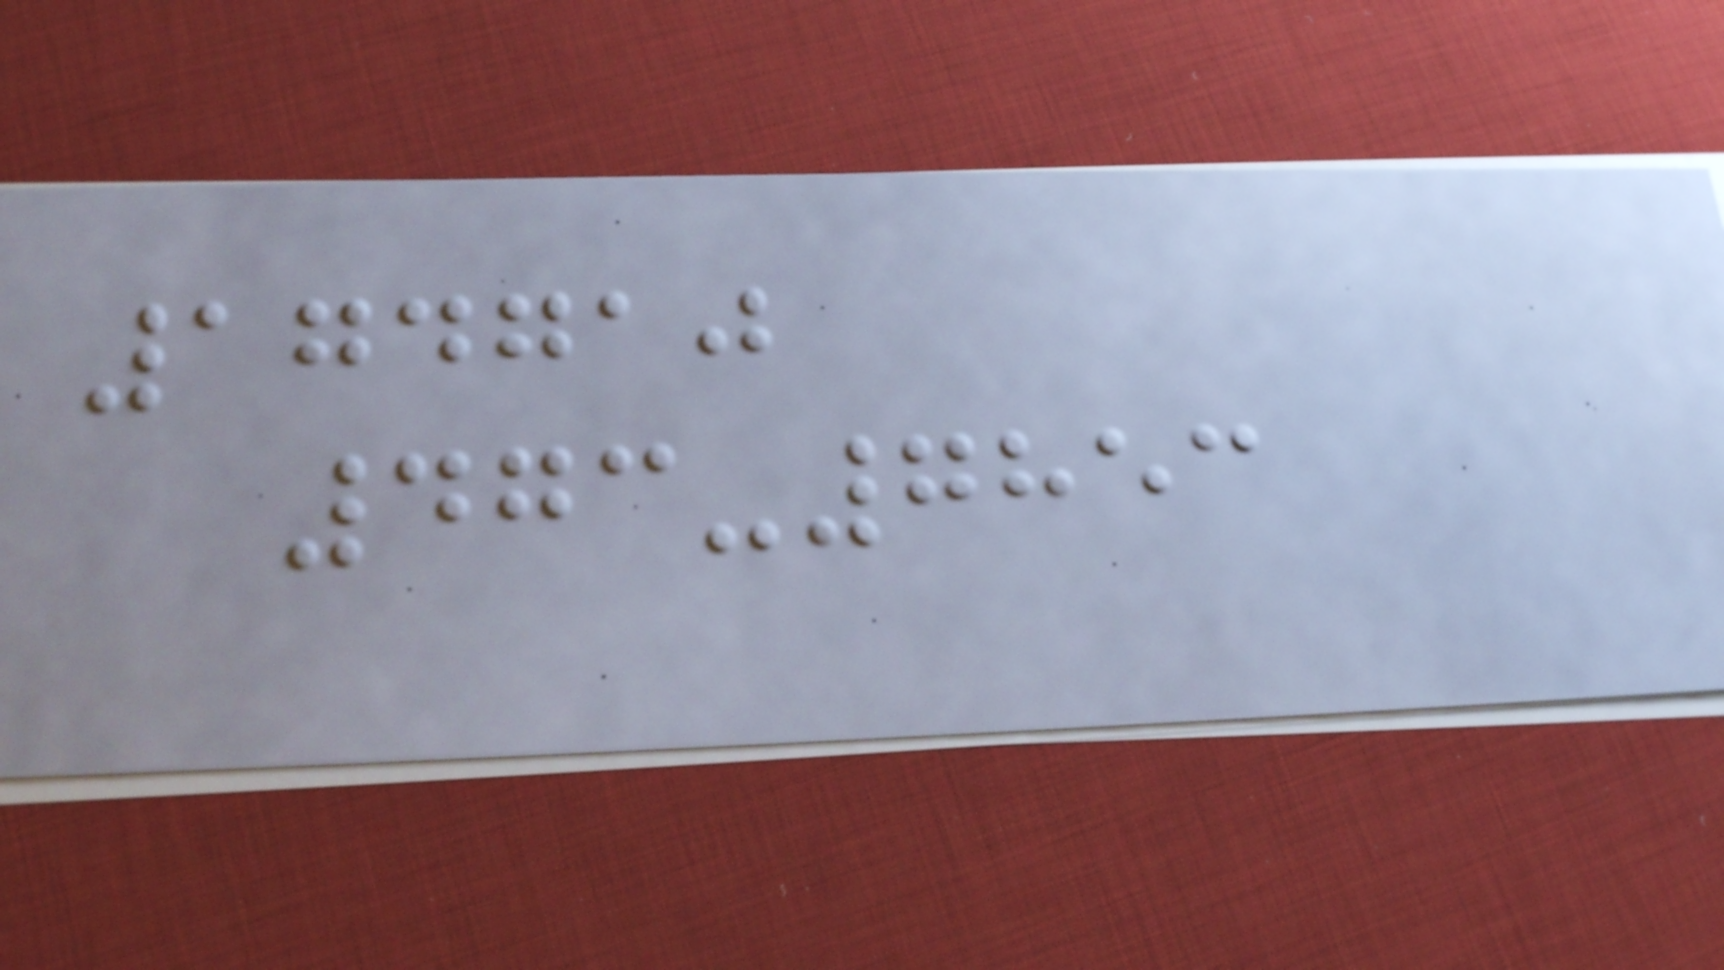174710
473-7853
